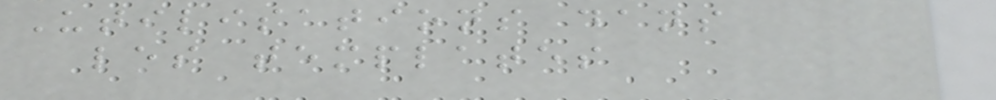Utilisations dans
les templates
